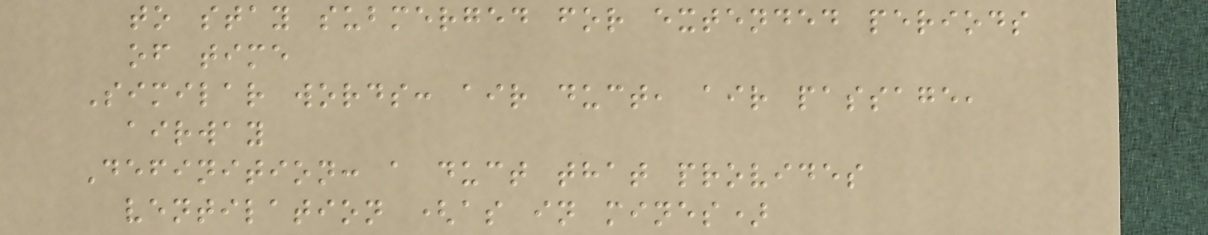to stay submerged for extended periods
of time
Similar words: air duct, air passage,
airway
Definition: a duct that provides
ventilation (as in mines)
